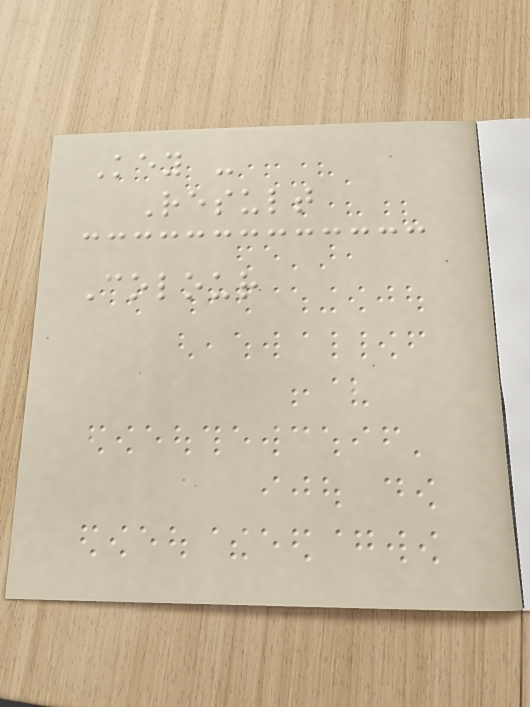Key -
Result
Colour
